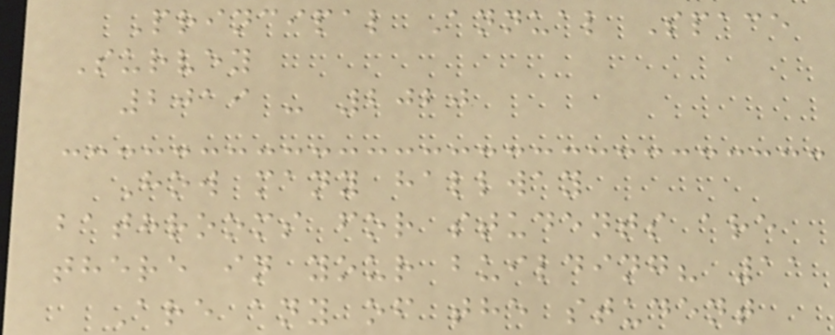Principal Annual Space
Survey
2019 - 2020
How many hallway
bathrooms for students are
there in your building? 11
Are any of the student
